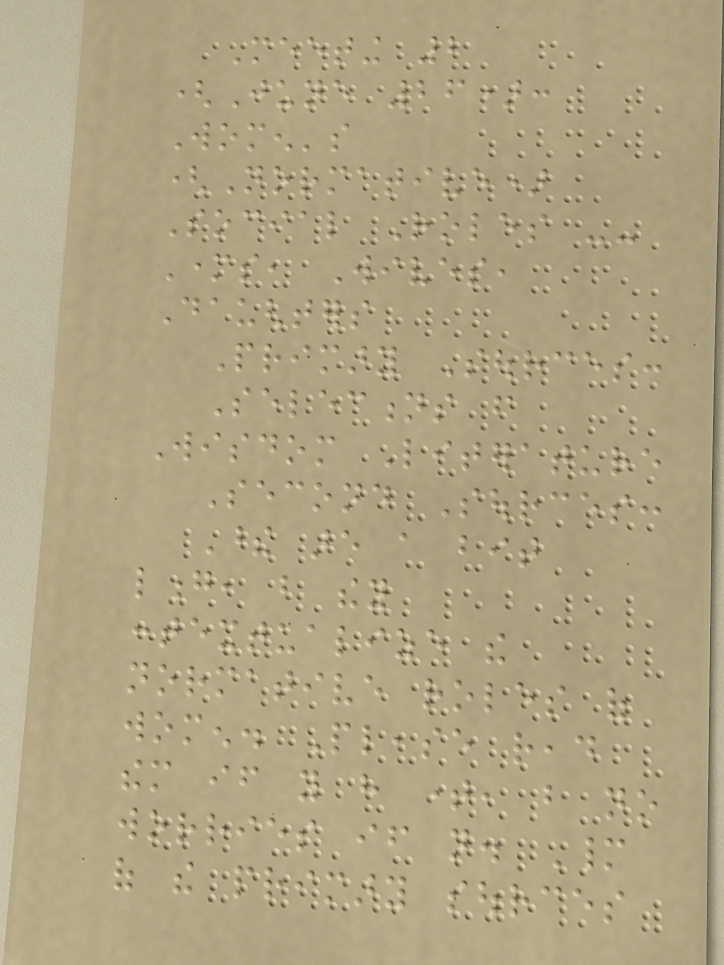Meeting 2
(June 26):
Women's
(Normative)
Social Roles --
Mothers, Wives,
Daughters
Primary Sources:
Selections from
Wisdom Literature
Second Sources:
These are a bit
long, but they
contextualize the
normative roles of
women. Please read
them if you have time, but no
worries if not. Many
of the primary sources
